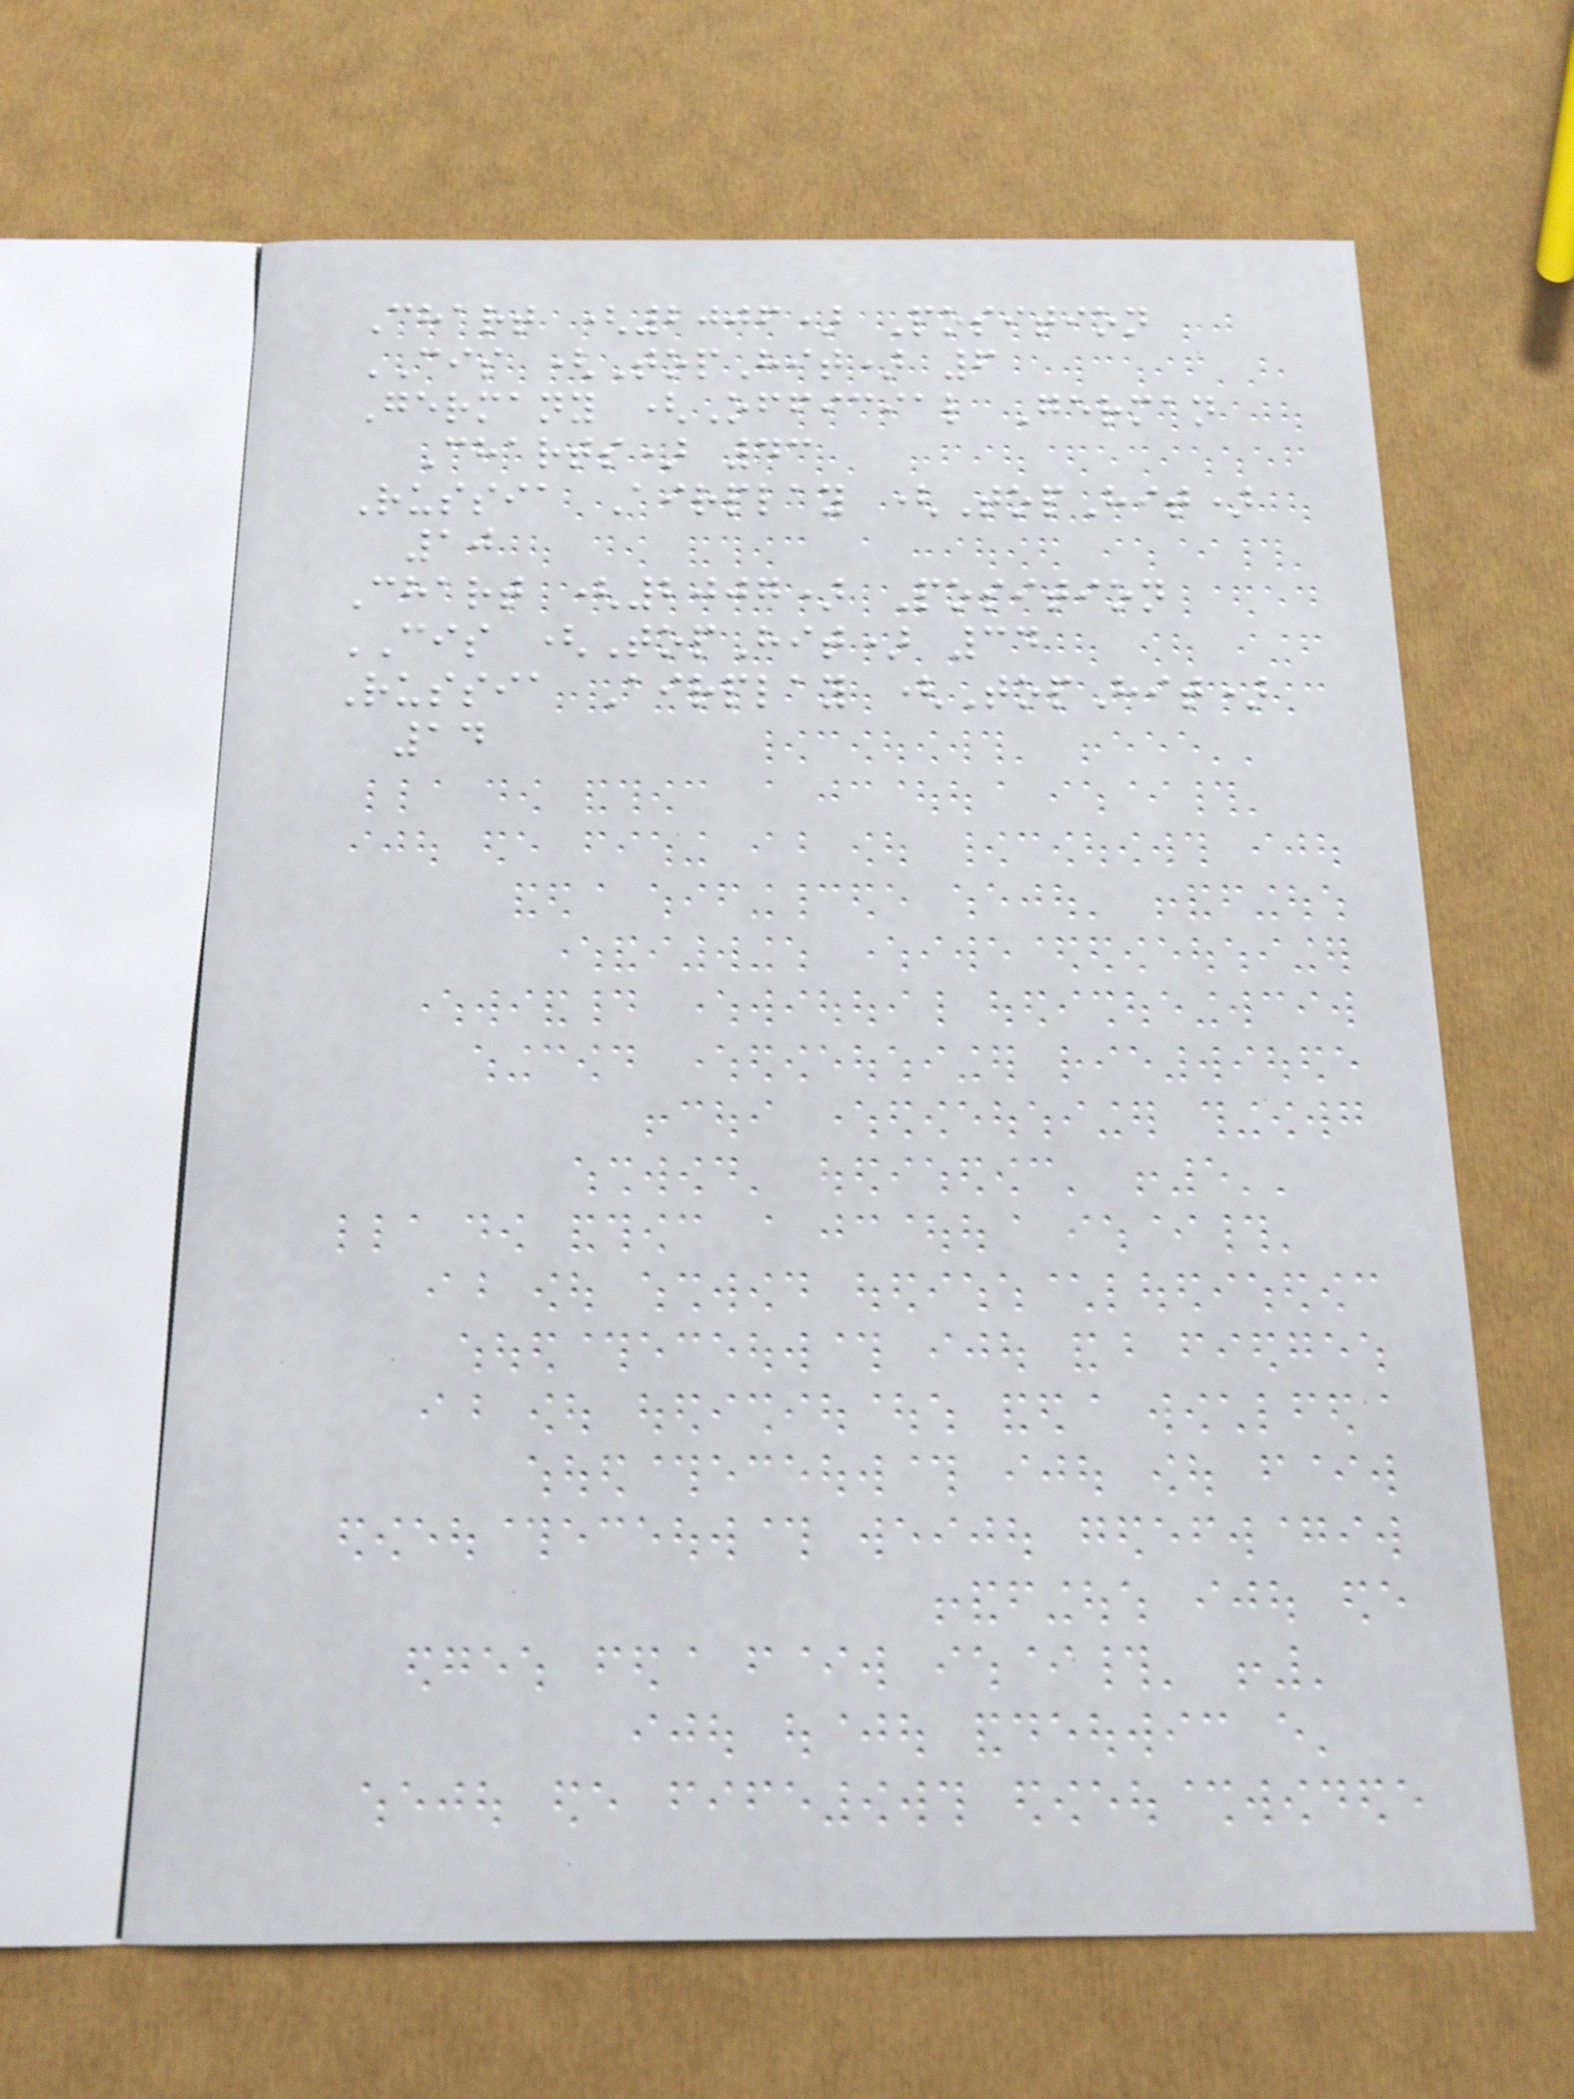Chart (2006) Position
CIS (TopHit) 6
Germany (Official German
Charts) 43
Russia Airplay (TopHit)
10
Chart (2007) Position
CIS (TopHit) 34
Russia Airplay (TopHit)
14
